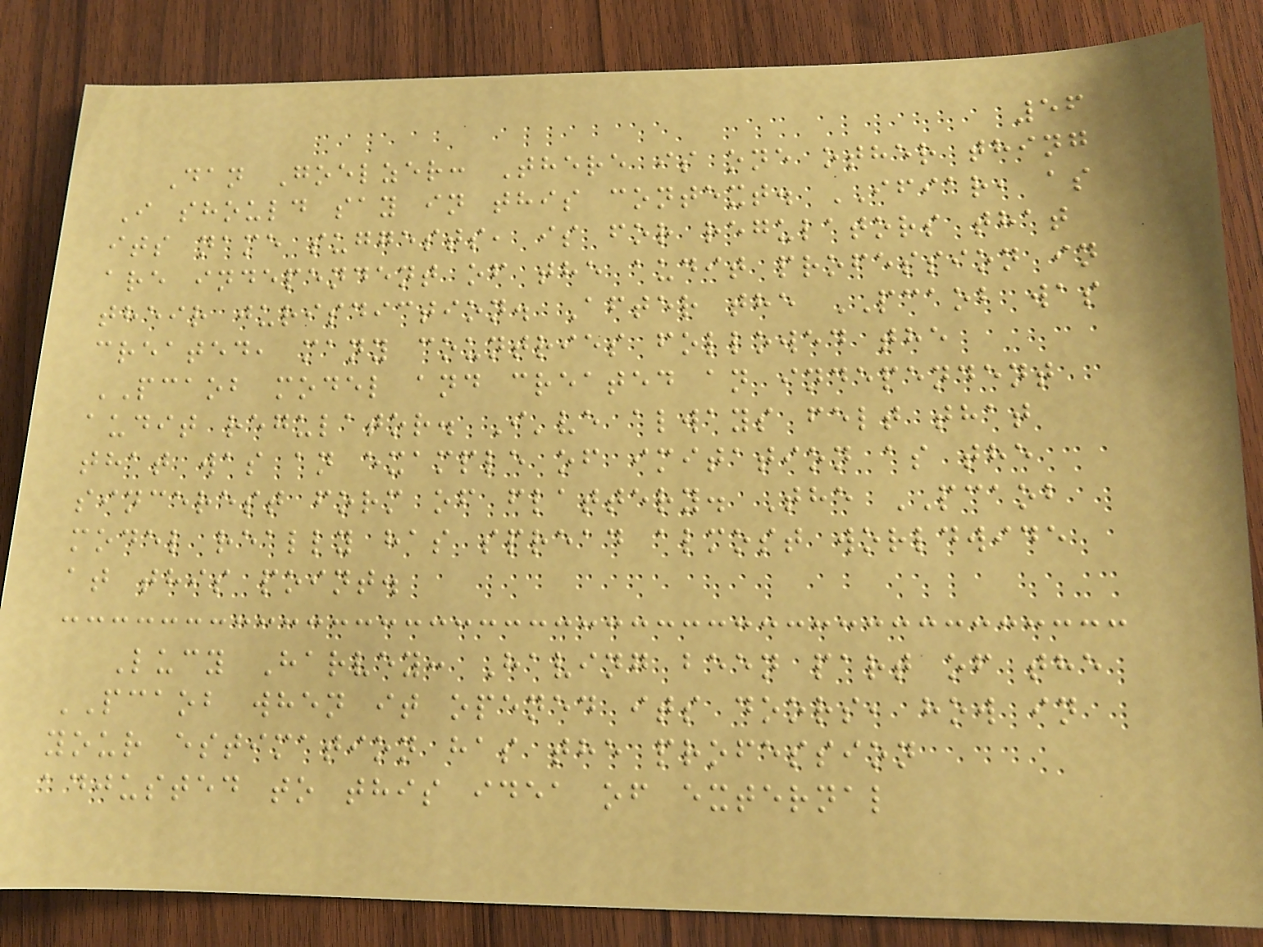56
Dan Goelzer: There is one other thing
I should say in this context. IFIAR, as
its name suggests, is for regulators that
are independent of the audit profession in
their jurisdiction. After the PCAOB was
created, many countries followed the
PCAOB model and created an independent
audit regulator. I've always felt that
that was an example of imitation as the
sincerest form of flattery. The PCAOB
model really has spread almost worldwide
at this point.
Lucy Harvey: Having been part of the
PCAOB when it opened its doors, how in
your estimation has the profession
adjusted to this idea of external
